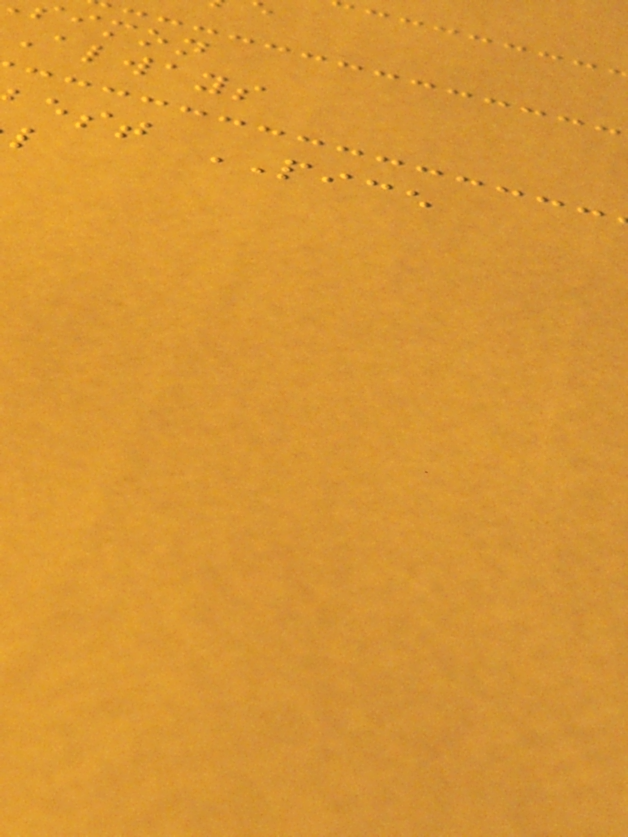imon
always
est PICE
